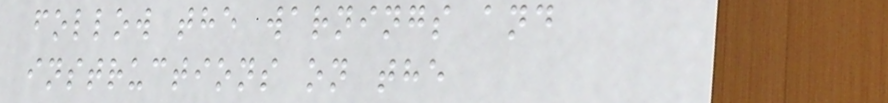follow the warnings and
instructions on the
